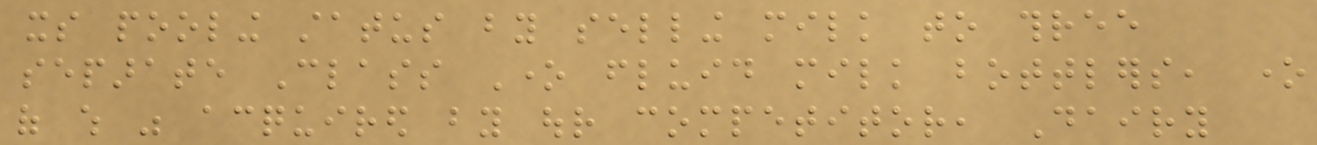its pooling status by selling milk to three
separate Class One fluid milk bottlers, one
of which was acquired by our competitor, Dairy
